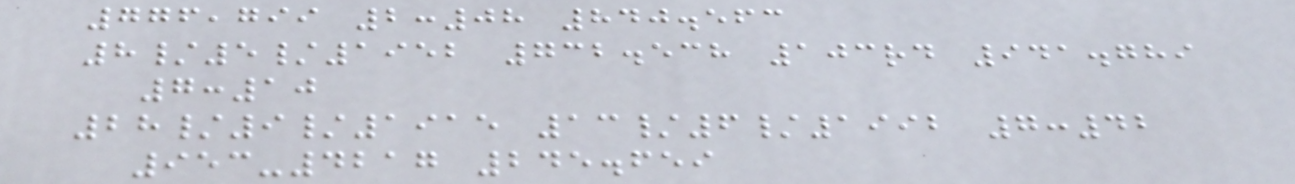776,799 2:08 840.563
8/5/1952 732.538 103rd 941.789
7:10
28/9/1915 13/6/1992 7:42
953-4217 245.659
